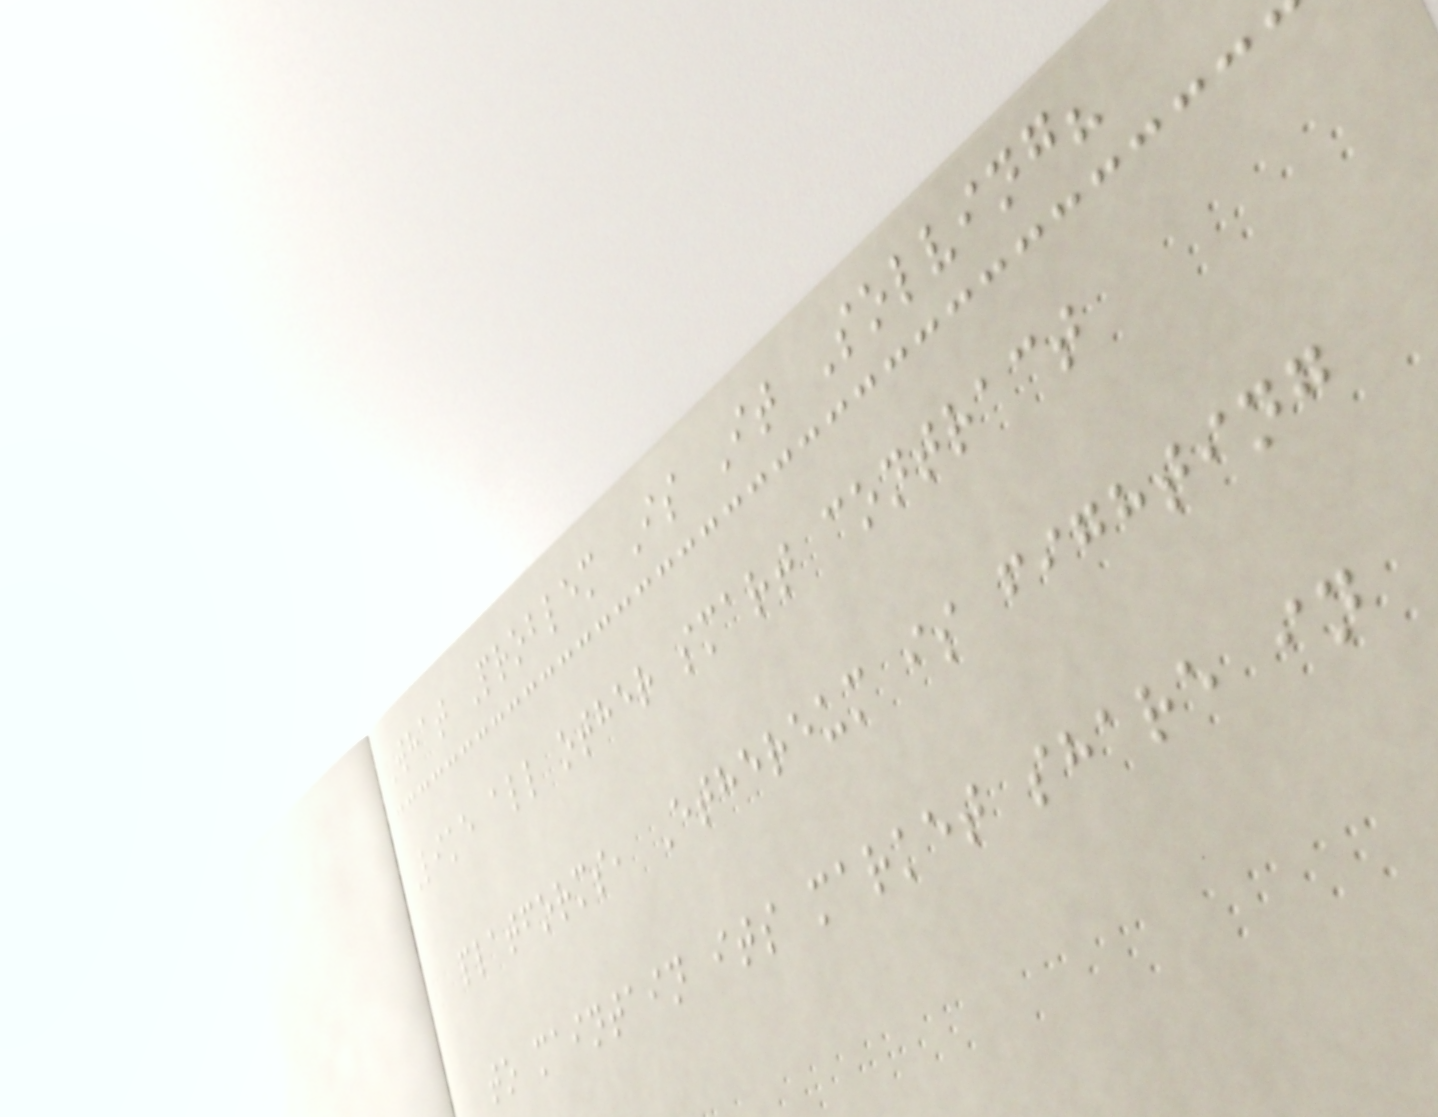What Problem Is It Solving?
Like all other smart contract
platforms, Ethereum is fighting
to maintain its market share in
